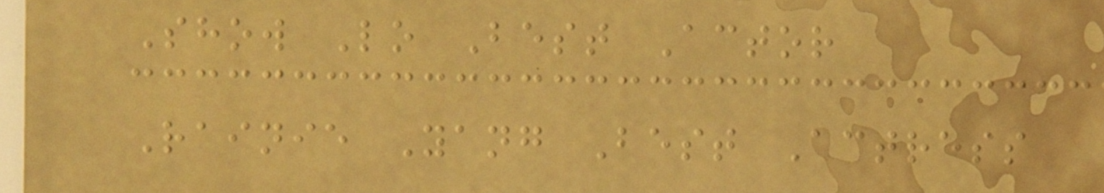Show Lo Best Actor
Rainie Yang Best Actress
